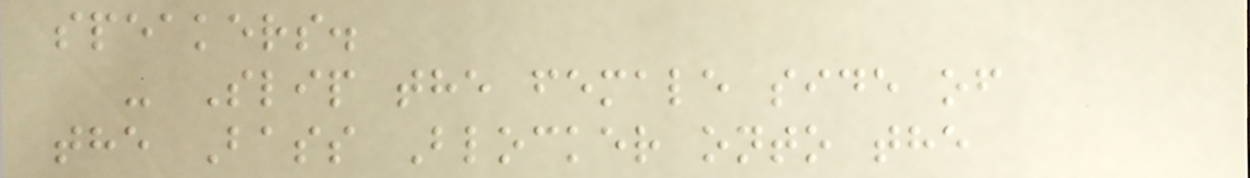speakers.
- Slip the female side of
the Bass Blocker onto the
